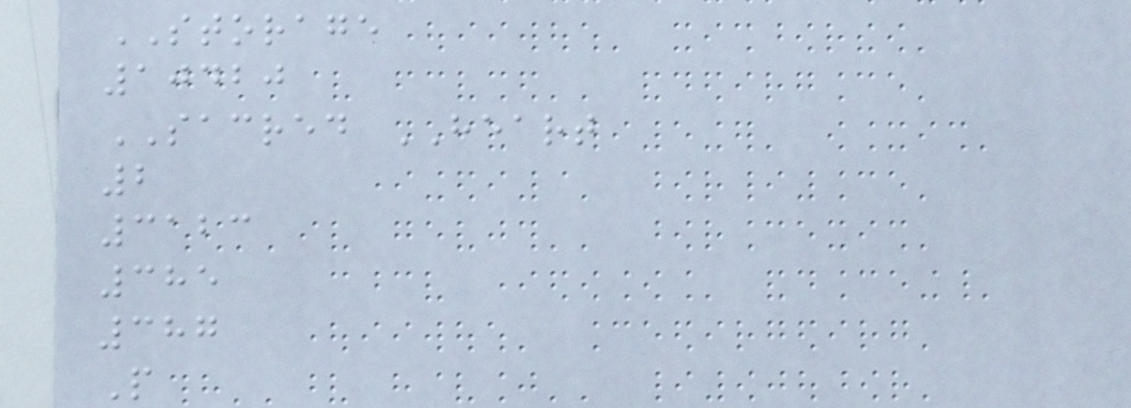STORAGE
10420
SACRED HEART
2
3123
385
387
P
